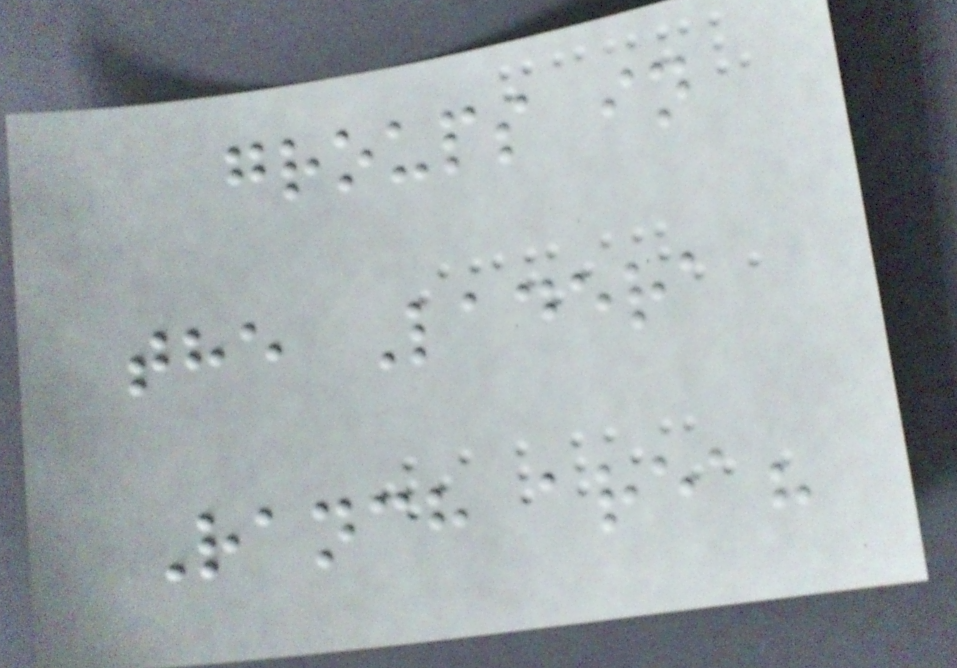groups in
the Ladera
Ranch area?
